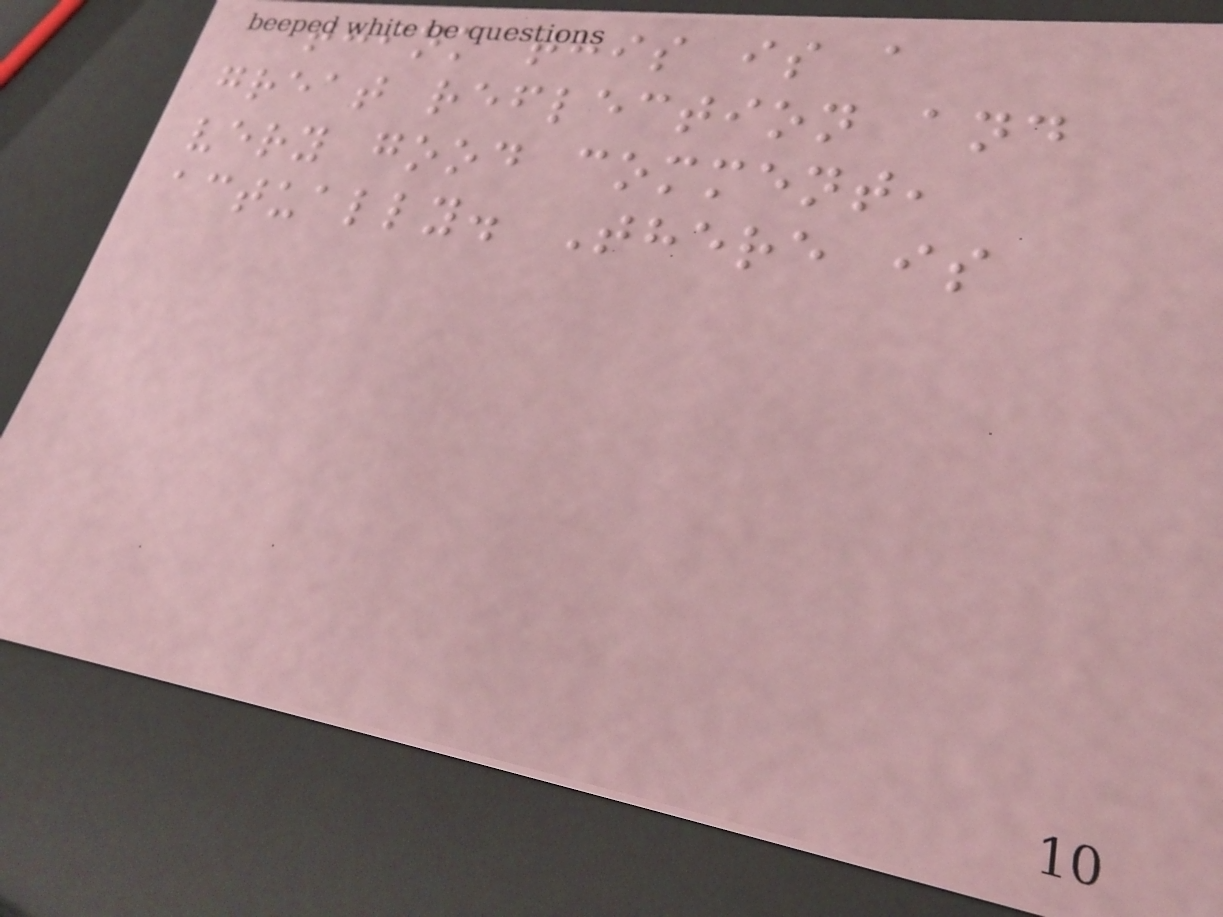think this is a
great reflection and
very good comment,
actually. There is
